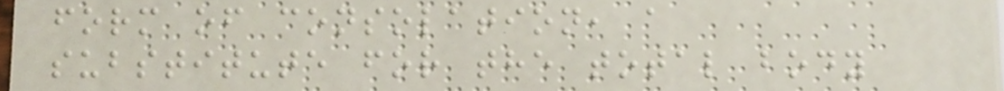form of consolation, a
substitute for the total body
